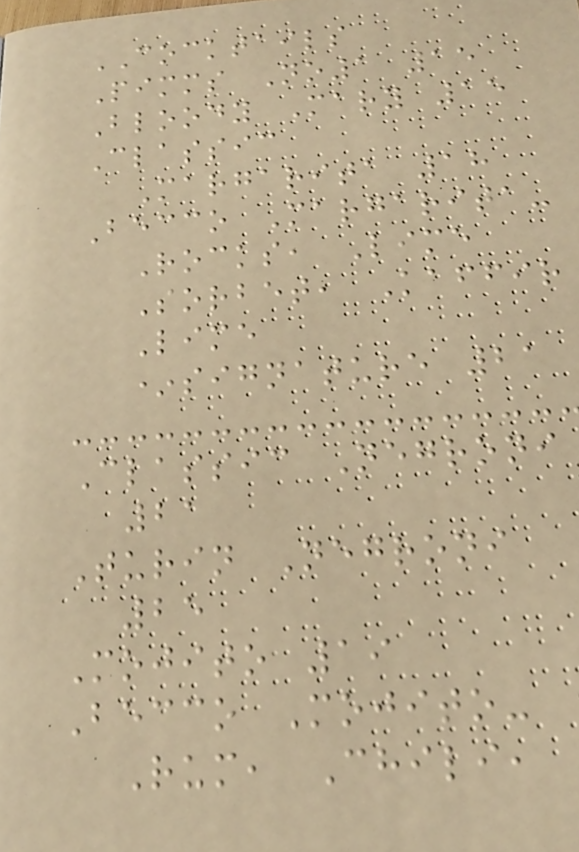COCKTAILS
Pimms No1 15
Bloody Mary 15
Classic
Margarita 18
Becco Margarita-
Rocks, Lime
Sorbet, Kaffir
Lime
*signature 21
Classic Negroni
21
Turin Negroni
25
Mojito 19
Becco Mojito-
Rum, Chili,
